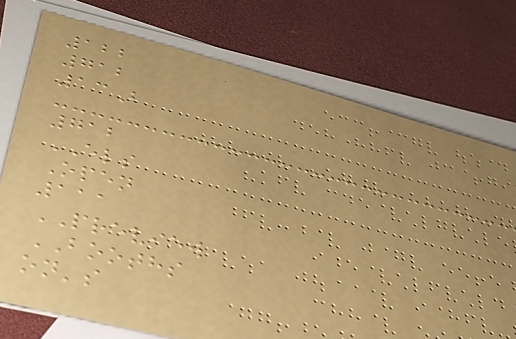122
712
13B
712
ELS
Open
111
PREVIEW
BOOTHS
on's
